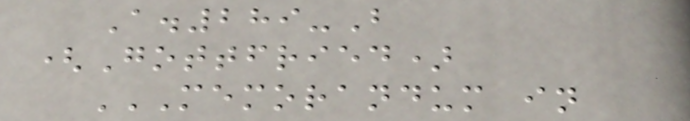A.289-B
(Gottfried)
MEMORANDUM IN
